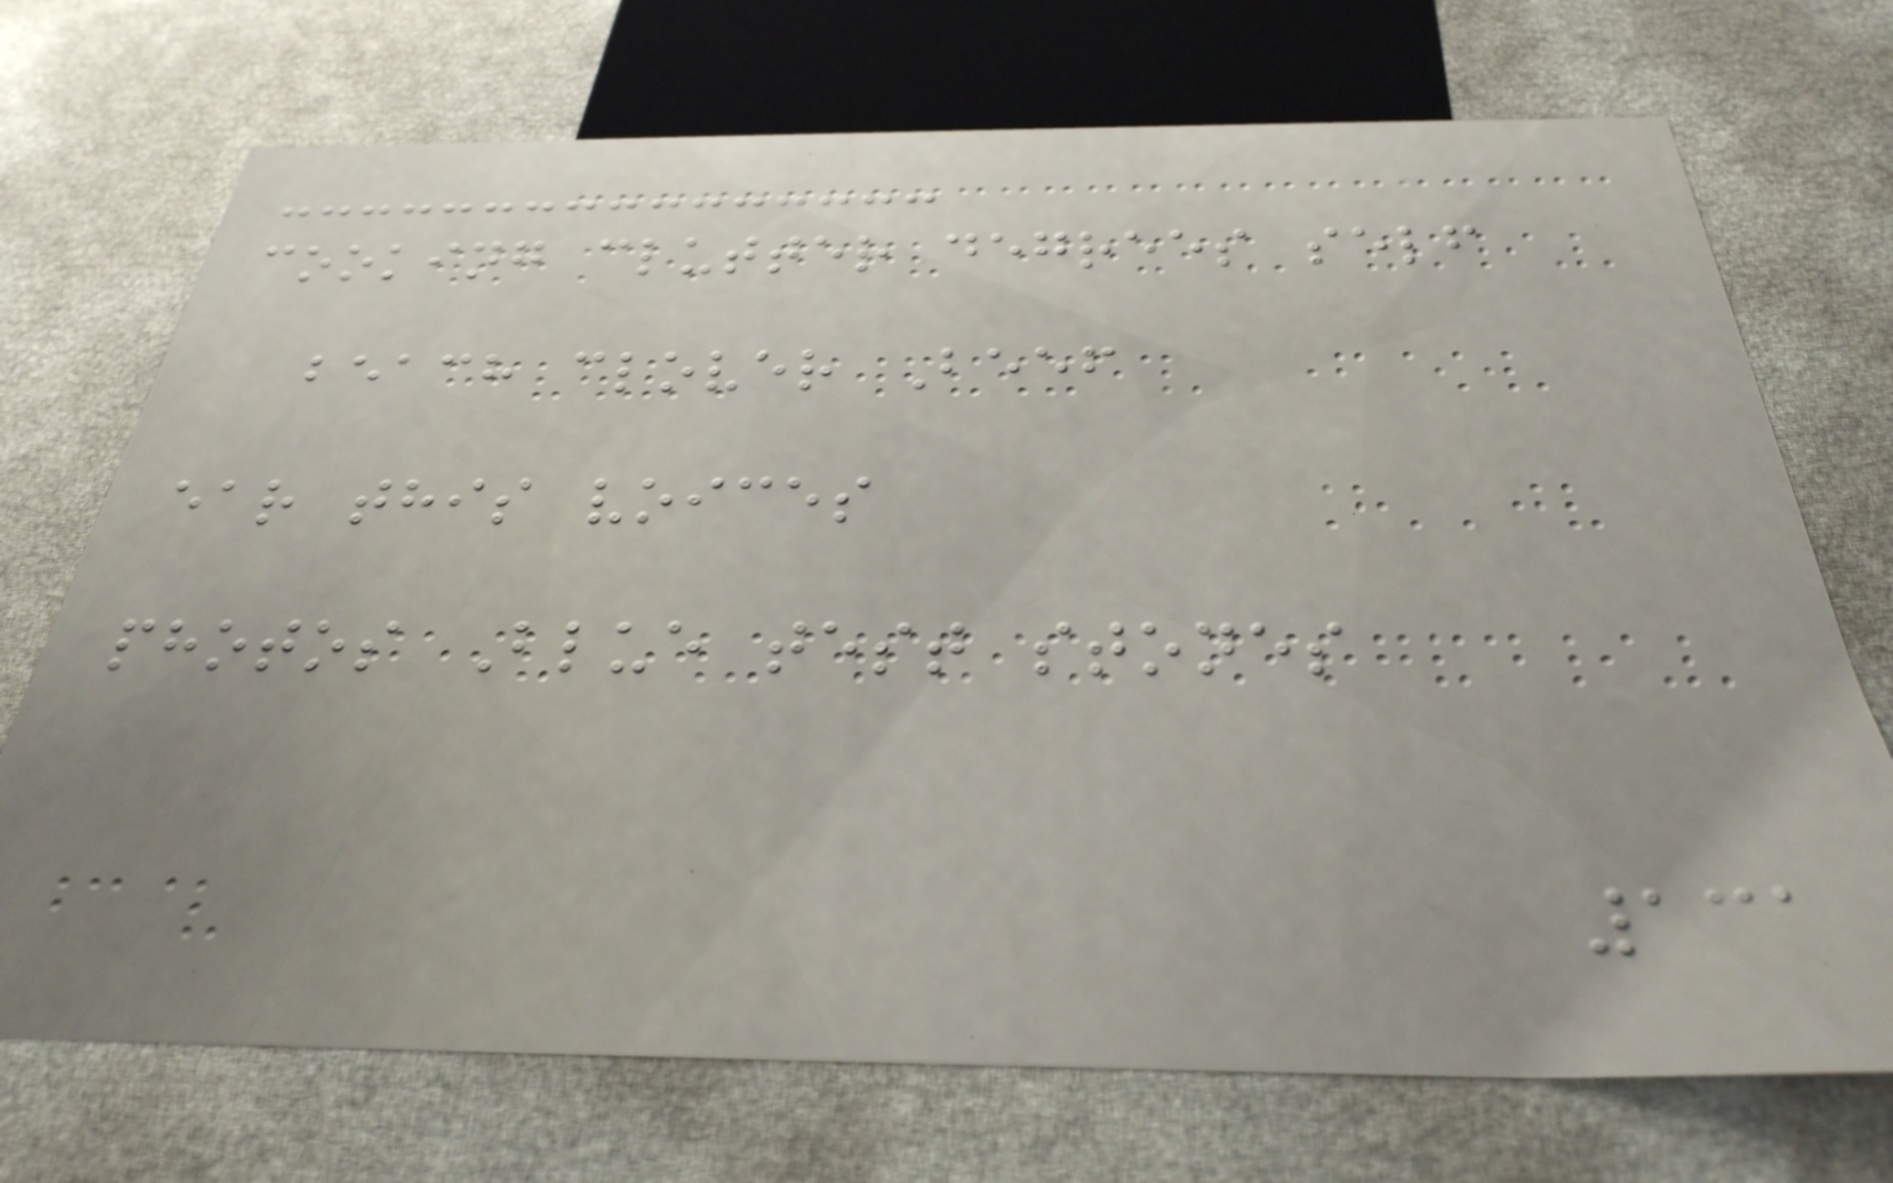cooking clutter degrees self
beach clover Beef
ear this voices
photos Blue test stones
131
